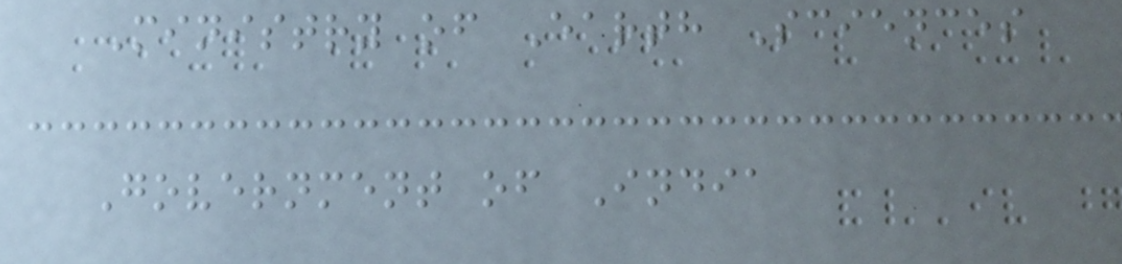Ministry of Earth Sciences
Government of India
